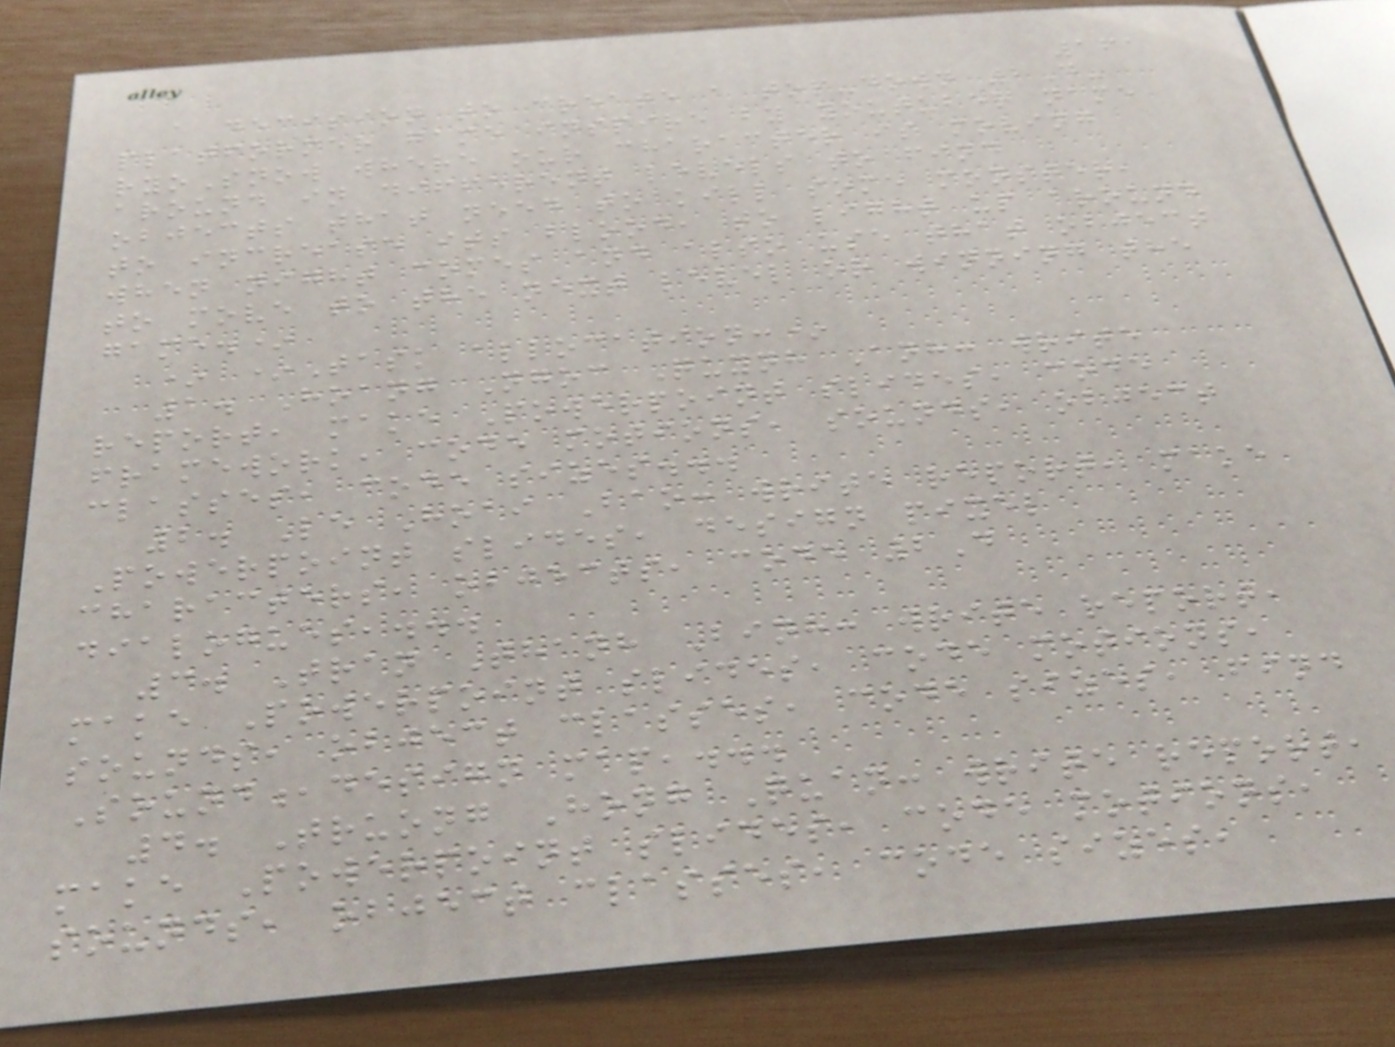161
a decision to create a top-down 2D-
platformer game inspire by youtuber name
ryoSnow where our character is moving
around in different levels to find
objects that need to kill some monster,
to increase its blood, to light up around
when night comes and also use that object
to move to the next level or winning the
game.*
* *Task allocation:*
1. Hoang Ngoc Quynh Anh: write
report, make Powerpoint slides, code
framework, code motions, sounds, object
classes, code sizes...
2. Le Hoai Bao: write report, make
Powerpoint slides, design pixel
characters, objects, code 2D
dialogues,...
3. Tran Thanh Binh: write report,
make Powerpoint slides, code motions,
sounds, object classes, code sizes, find
Sound,design map,...
4. Truong Hong Quan: write report,
make Powerpoint slides, code motions,
sounds, object classes, code sizes,
